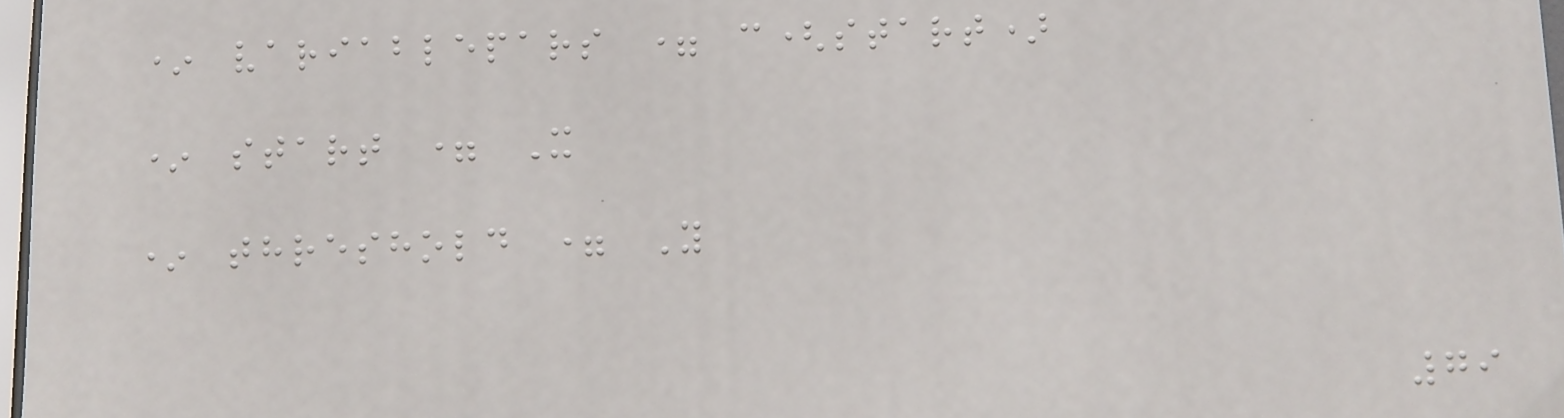* variablepars = c(start)
* start = X
* threshold = Y
79
